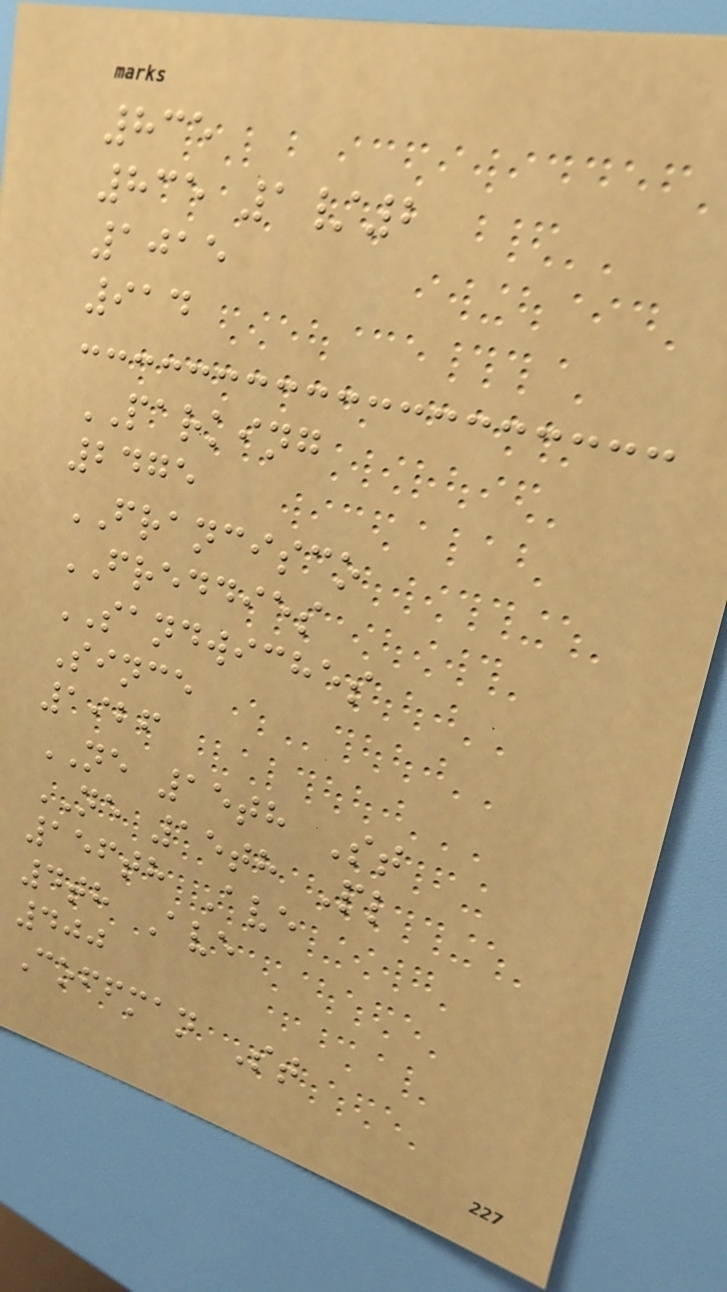835
835 1/2
1015
914
PARKING
2475
FRANCISCO
FREDDIES
SANDWICHES
Since
1926
NE 15th St
NE 15th Pl
156th Ave
4th Ave
400
Coffman St
